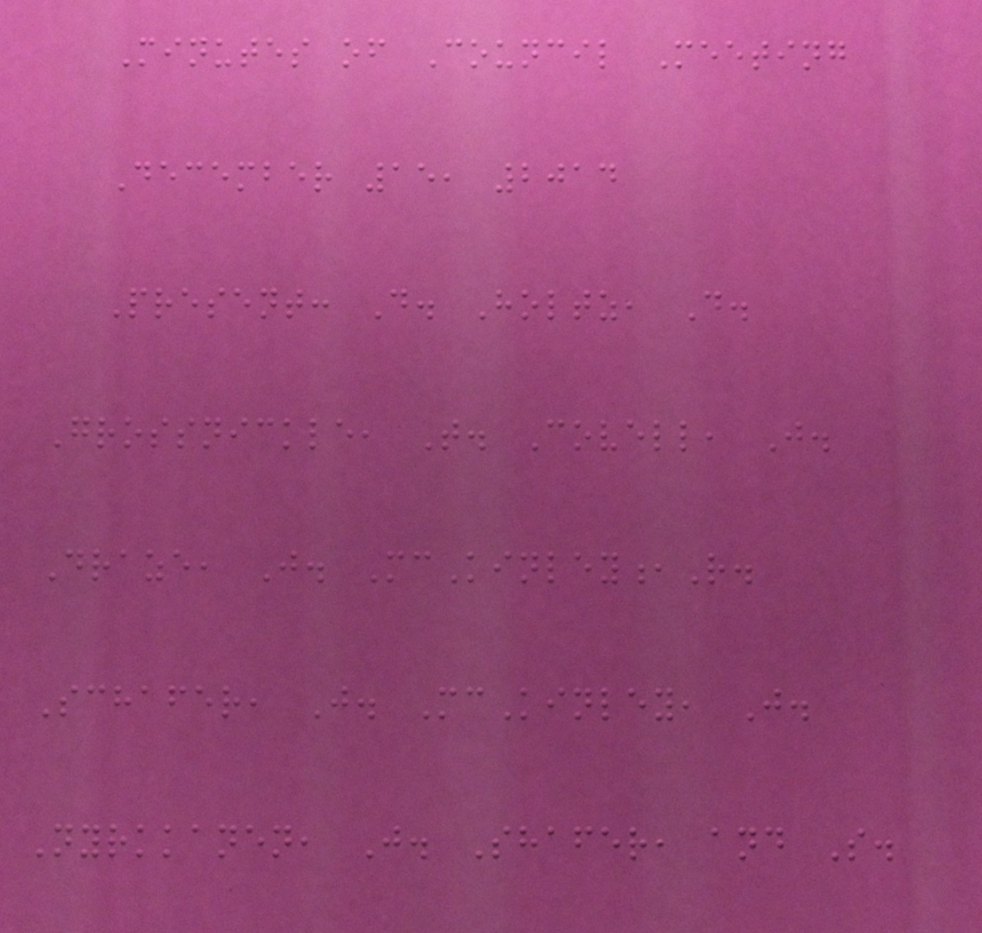Minutes of Council Meeting
December 15, 2014
Present: D. Holtz, D.
Grossnickle, T. Covell, J.
Draze, J. McKinley,R.
Schafer, J. McKinley, J.
Nyrkkanen, J. Shafer, and S.
